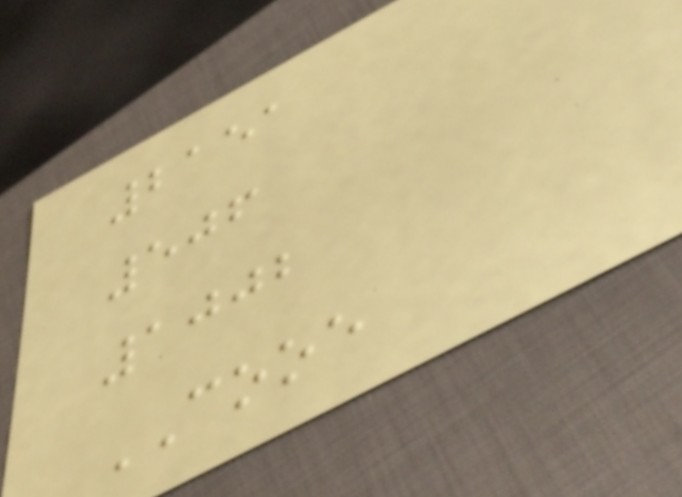2151
506
1002
COOE
